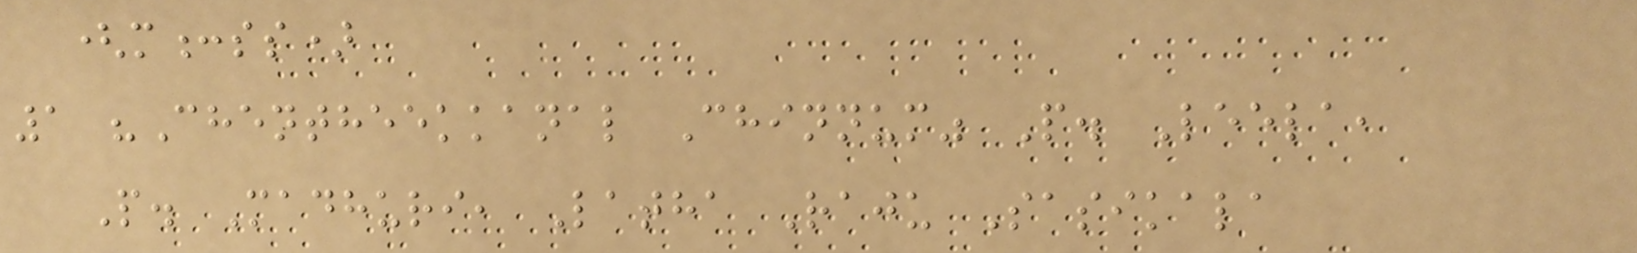(m:ss)
1 "Chentheekkanal Chinnum" P. Leela,
P. Madhuri, Latha Raju Sasikala
